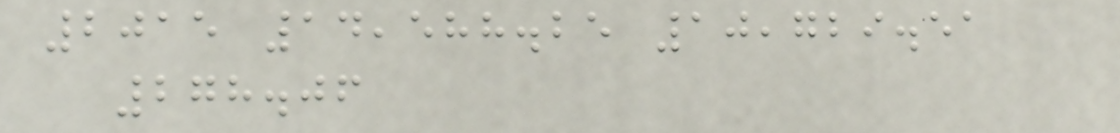2015 14,588.25 10,729.51
278.06
